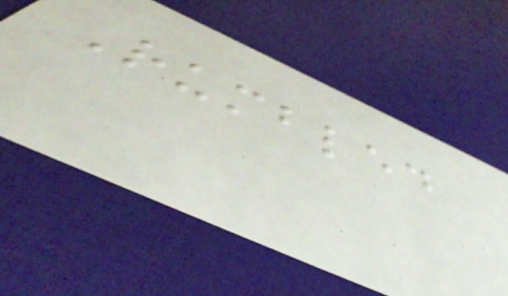Rumbled
